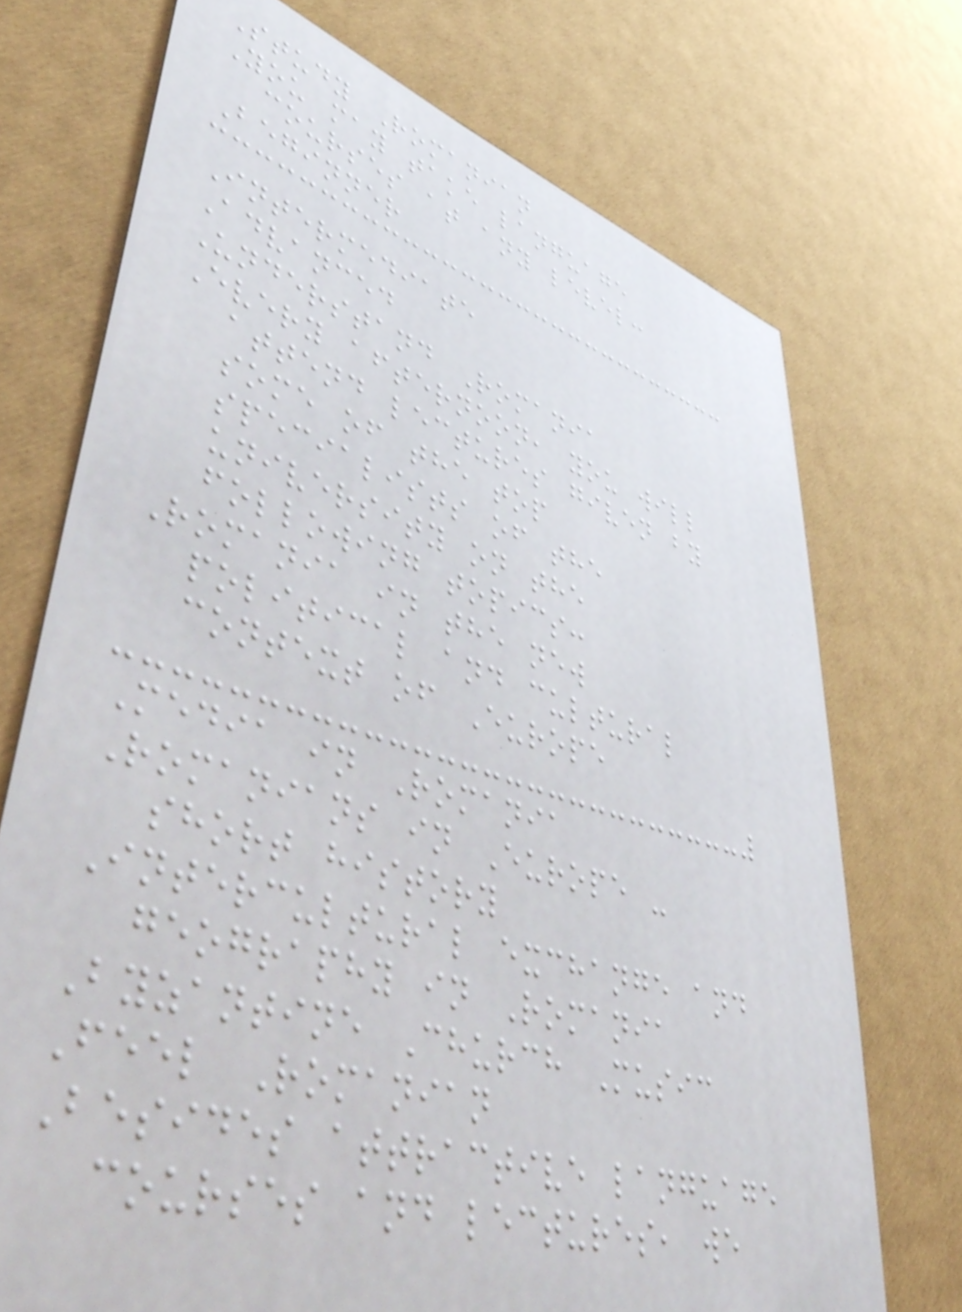Study Romanian
You may take language
courses at any level:
Beginner
Intermediate
Advanced
Understand Romania
Every afternoon, you will
attend lectures given by
some of the top
specialists of the
university on the
following topics:
Romania in the new
political and cultural
context of Europe
Media in Romania
Romanians in Europe -
short history
Intercultural exchange and
geography in Romania
Byzantine Church Music
Feel Romanian
Besides attractive language
courses and lectures, we
